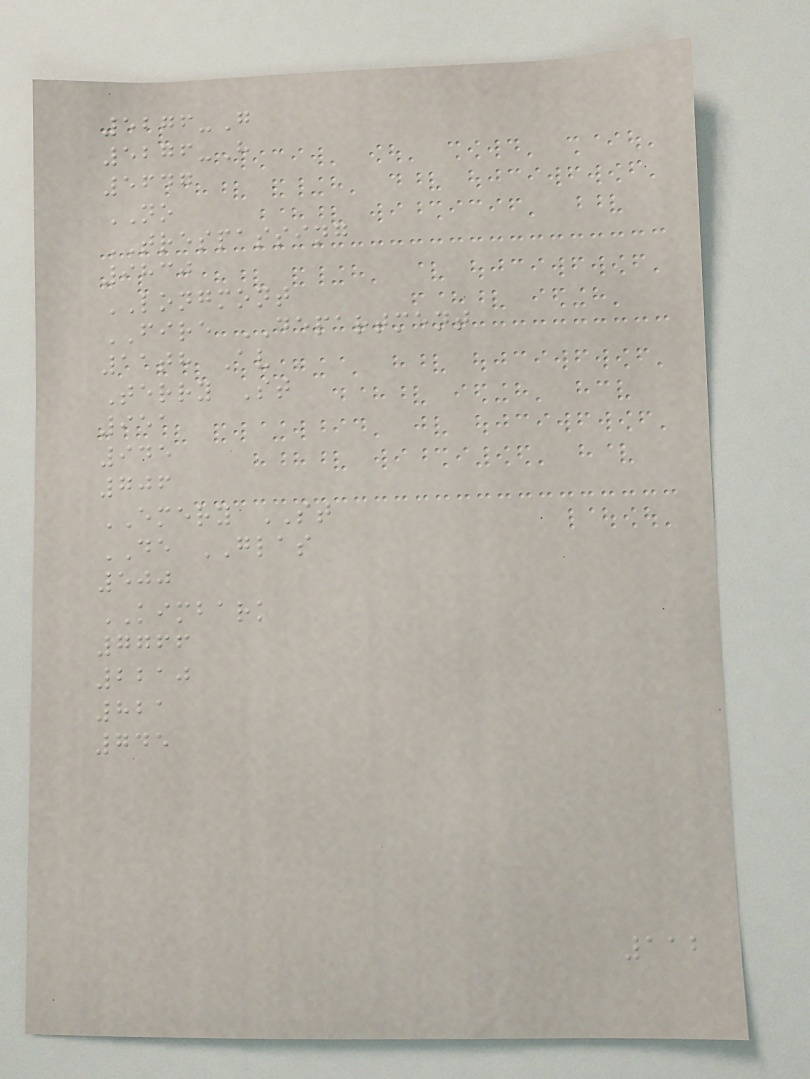5276-G
5276-H
5647
NO
TRESPASSING
9830
LONGMONT
FIRE DEPARTMENT
11th Av
Terry St
951
945
706
EMERY ST
DE GLAS
500
KIMBARK
7766
2210
821
745
112
